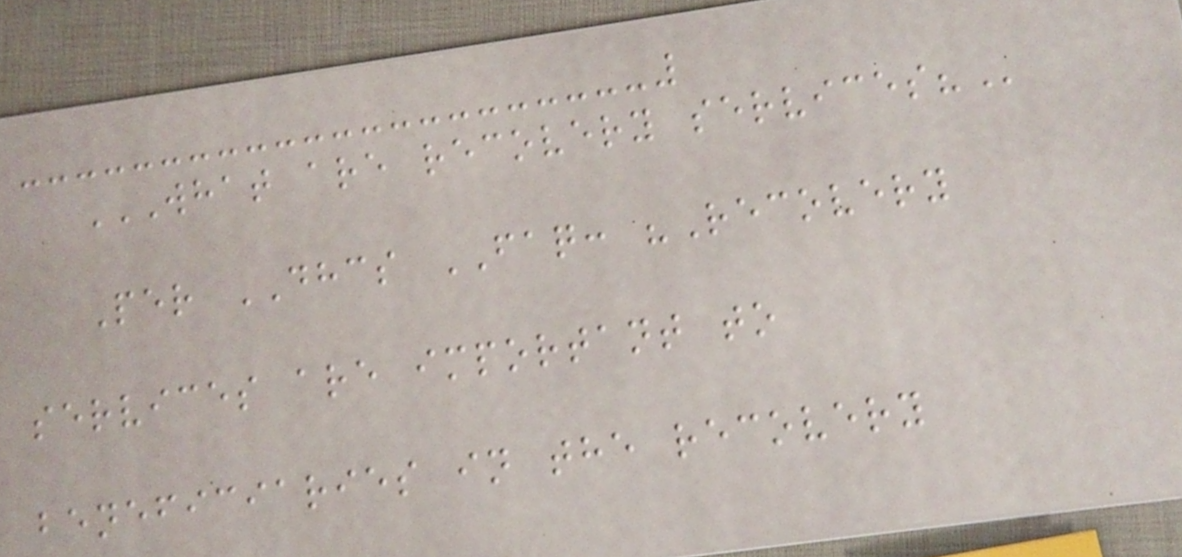WHAT ARE RECOVERY SERVICES?
Per DHCS FAQ: "Recovery
services are important to
beneficiaries in the recovery
